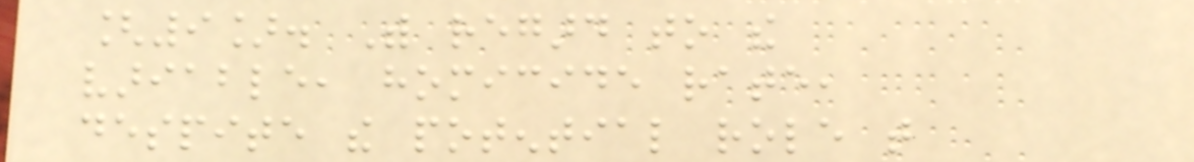[9]. With regard to the
variable, homicide rate,
despite the potential role that
